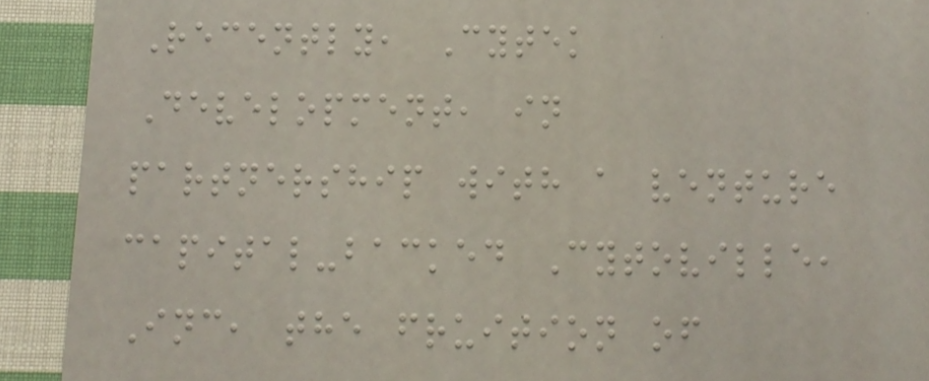Recently, Cytek
Development, in
partnership with a venture
capital-backed Cytoville,
Inc, the fruition of
